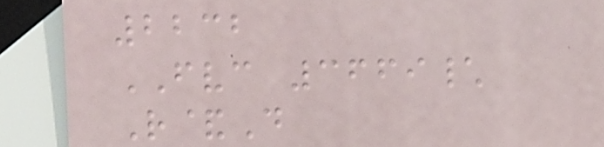2232
FVC 3669\
R&D
